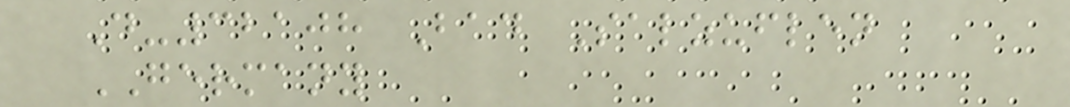D-32108 Bad Salzuflen
GERMANY
